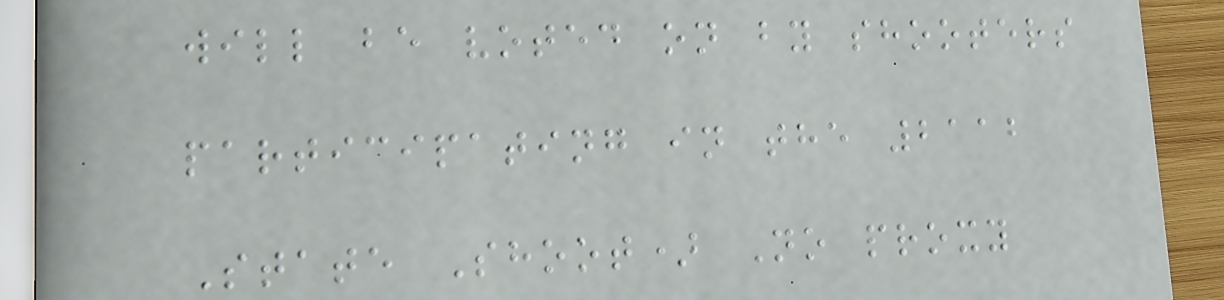will be voted on by shooters
participating in the 2112
State Shoot) No proxy
